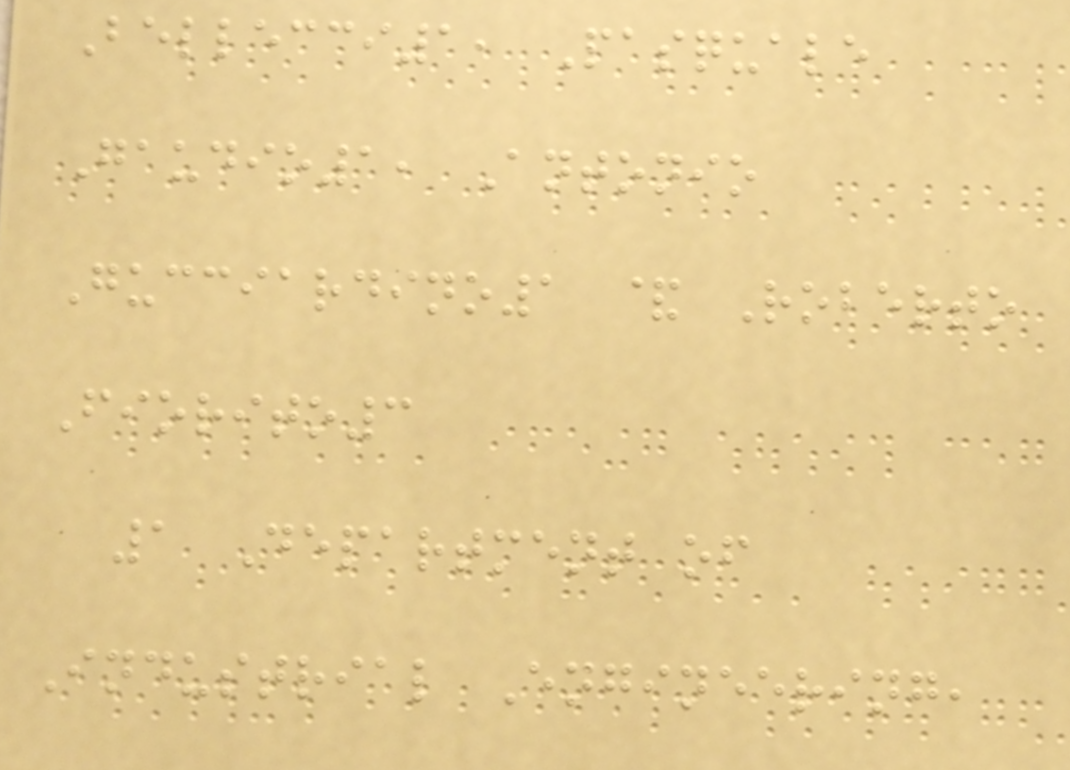Bellecci1, Pasquale
Gaudio1, Antonio
Gucciardino1 & Roberto
Fiorito3
1 Department of
Industrial Engineering,
